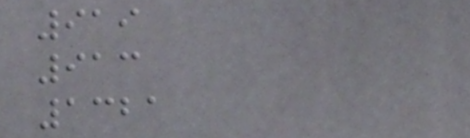919
913
1321
